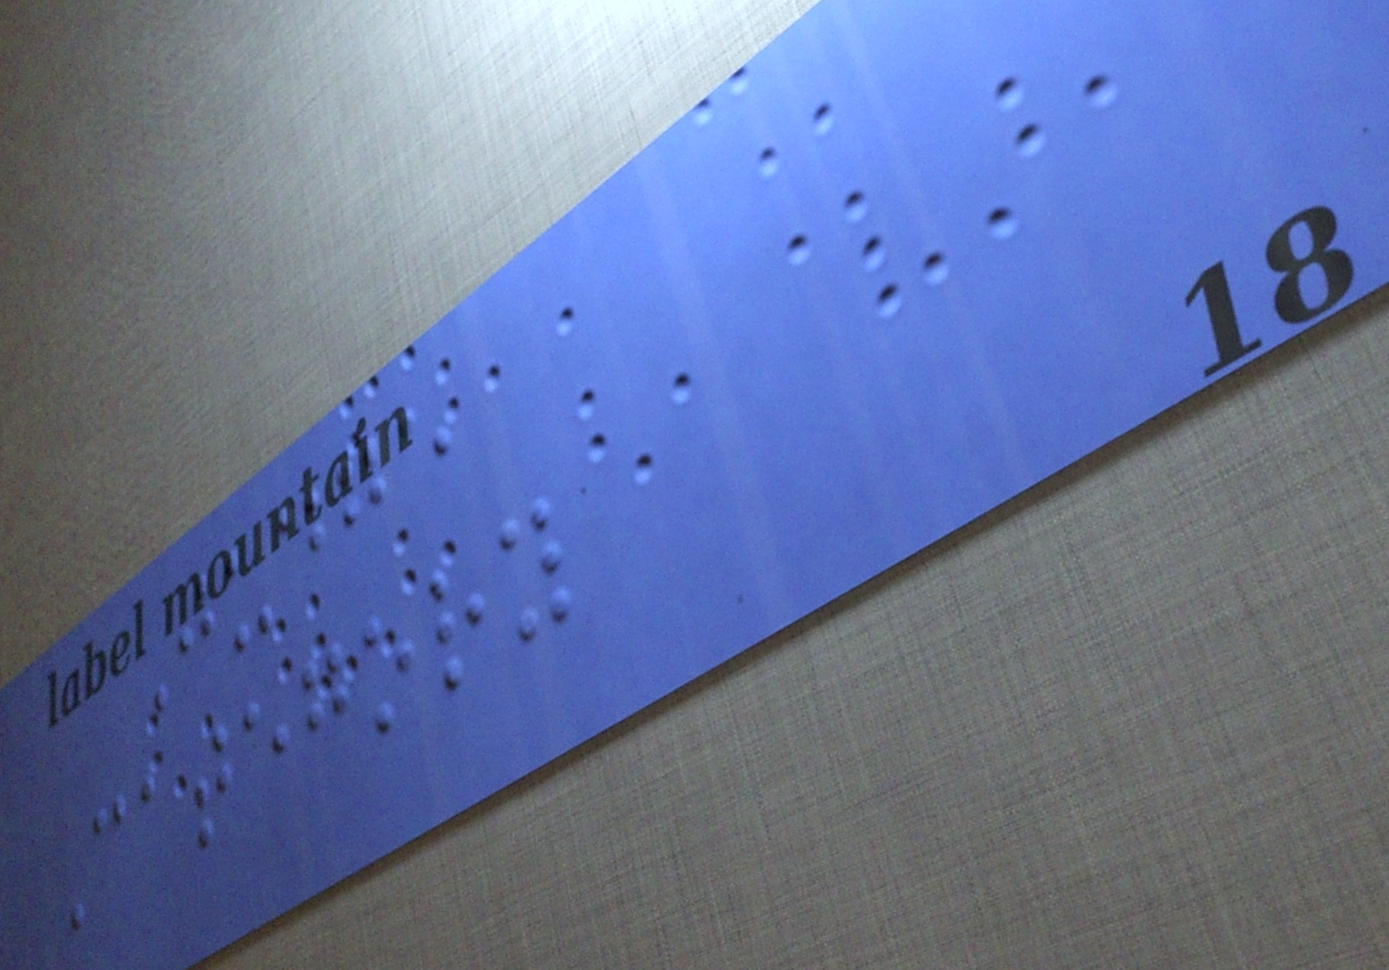Judge
Category
